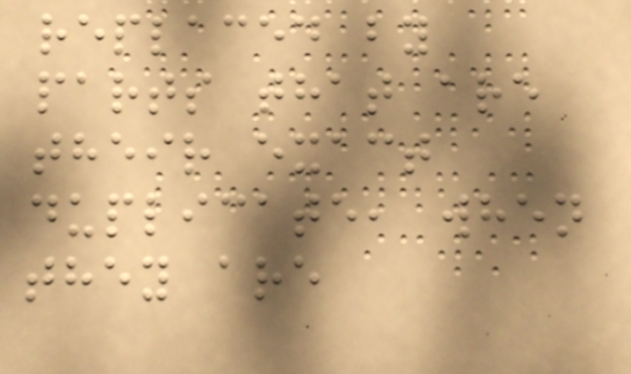replaced by
parts that are
their exact
duplicate, when
they are
